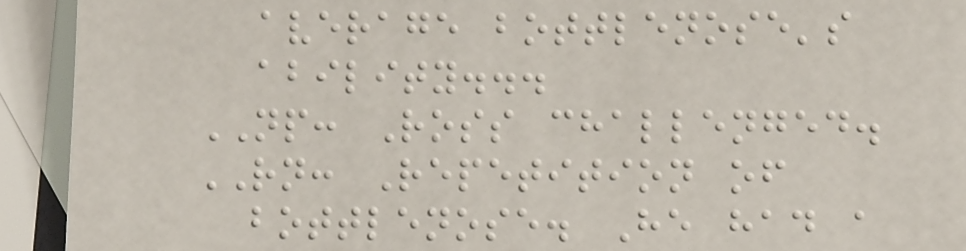average bottlenose's
ability...
NP: Ross challenged.
RN: Repetition of
bottlenose. He had a
